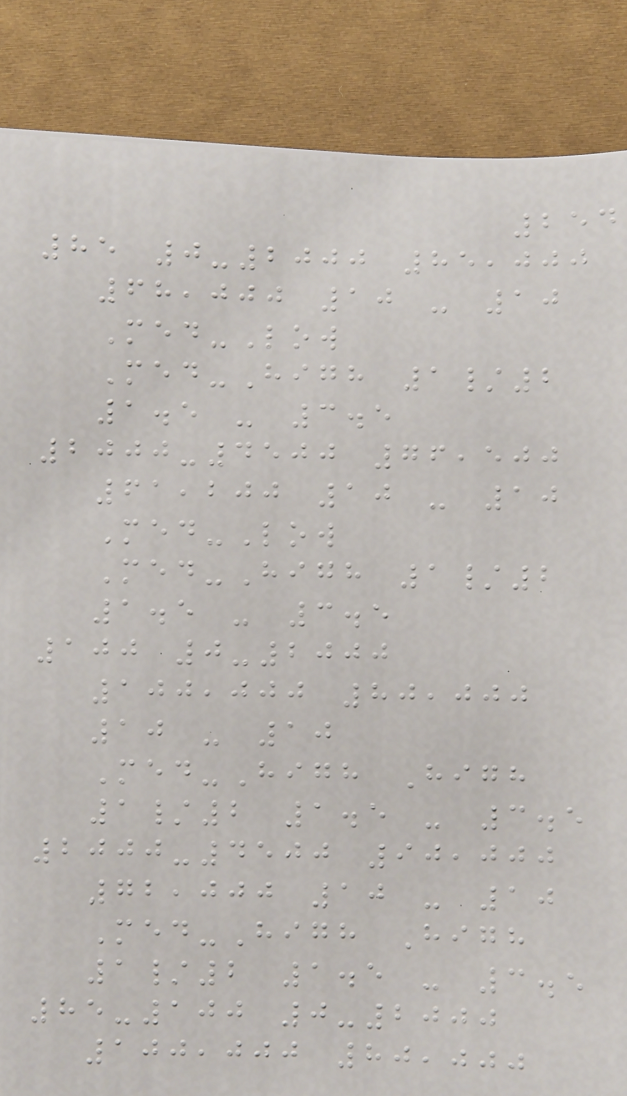254
85 0-2000 85,000
68,000 10 - 10
Med-Low
Med-High 1/2
1.5 - 3.5
2000-4500 76,500
61,200 10 - 10
Med-Low
Med-High 1/2
1.5 - 3.5
100 0-2000
100,000 80,000
10 - 10
Med-High High
1/2 1.5 - 3.5
2000-4500 90,000
72,000 10 - 10
Med-High High
1/2 1.5 - 3.5
85-100 0-2000
100,000 80,000
